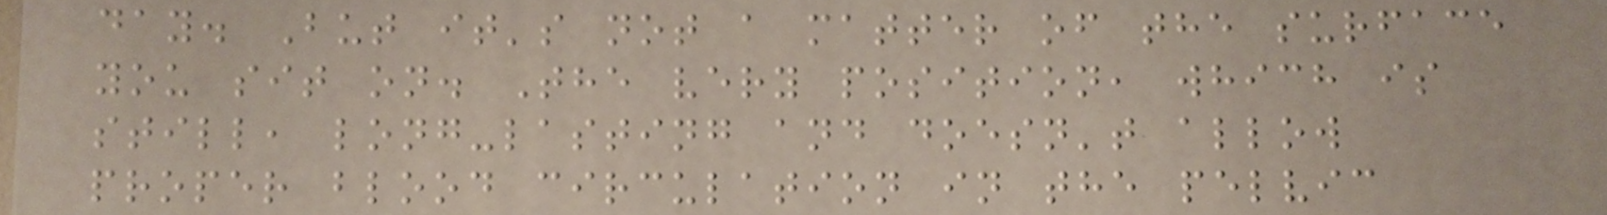day. But it's not a matter of the surface
you sit on. The very position, which is
still, long-lasting and doesn't allow
proper blood circulation in the pelvic
